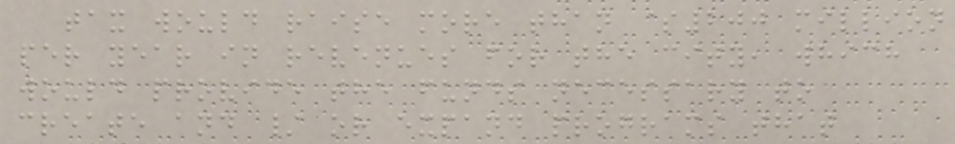tax would raise more than $200 million
per year in revenues for the city, which
would provide the funds necessary to
create and / or expand programs that
